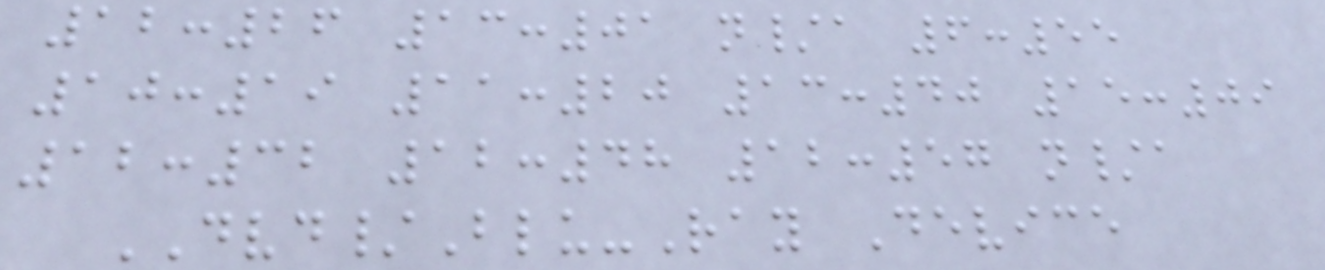12:26 13:01 n/a 6:55
10:19 11:20 13:40 15:09
12:32 12:48 12:57 n/a
DVD/Blu-Ray Device
